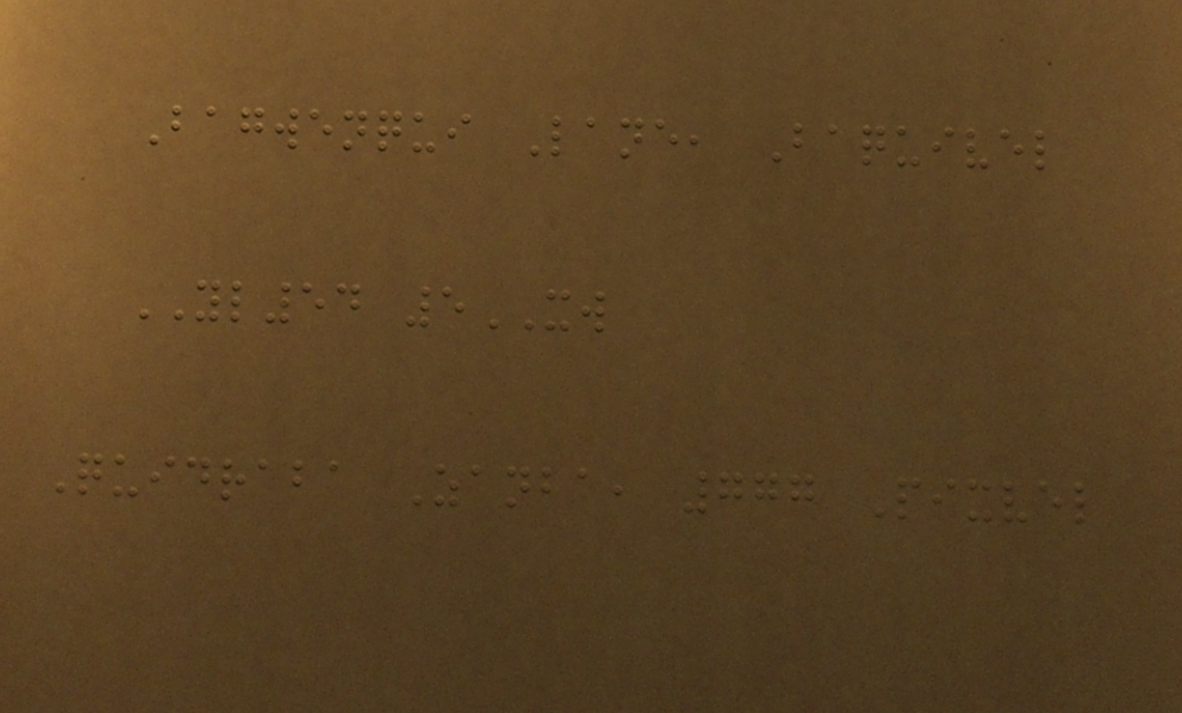Bagwenqui Lane, Baquivel
YL54 5XW
Quidraba Zanba, 777 Pixvel
